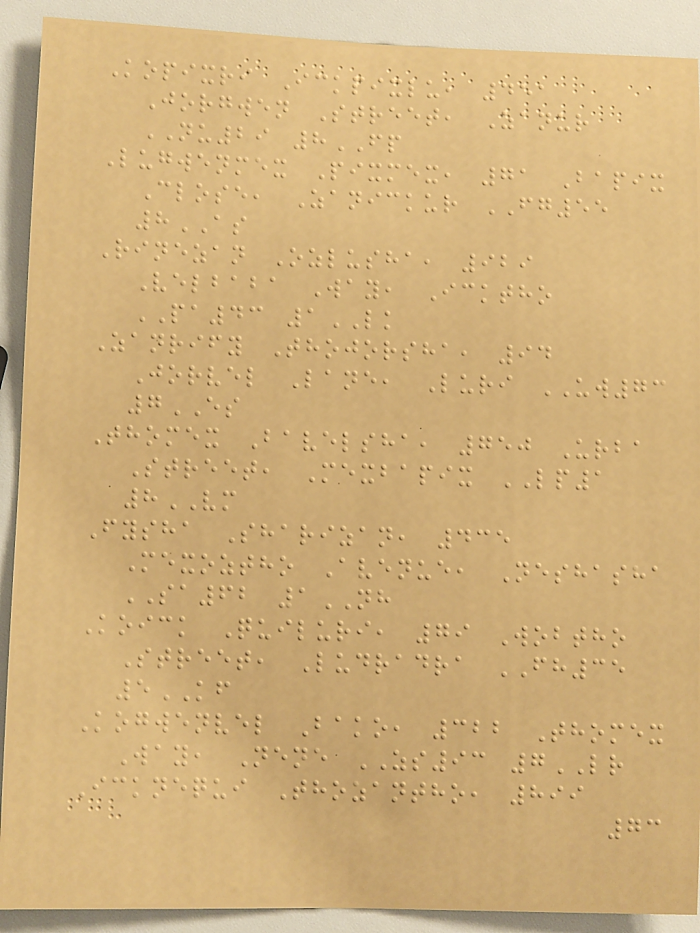Kopixri Ickpixlu, 451
Jorgwen Street, Zanur
NU29 8FP
Lugwenmex Pixmex, 71 Bapix
Close, Zanickur FG55
8AS
Rinezan Ozlusha, 929
Velbaba Way, Icktho
PA43 1LK
Zanrify Thojorsha, 94
Jorvel Lane, Luri UW73
7ES
Thomex Bavelsha, 750 Urba
Street, Mexbapix LP1
8VM
Fysha Sharizan, 435
Mexoztho Avenue, Neshasha
SA62 1NH
Koick Quiluri, 79 Wobtho
Street, Ludradra FH35
5KF
Kogwenvel Bako, 322 Thomex
Way, Nene ZS93 7LR
Icknequi Thozantho, 899
73
